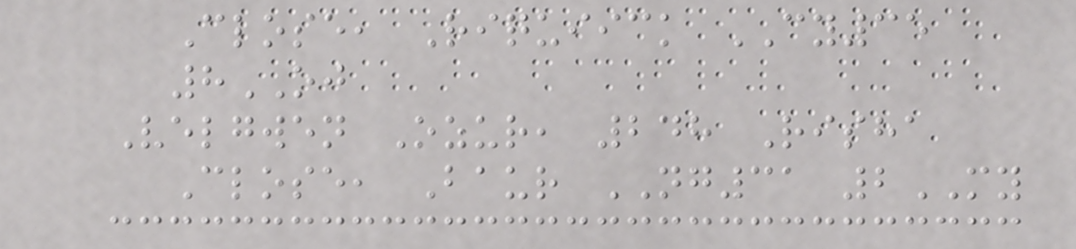Close, Riquiick CY35
8OJ
Velgwen Ozur, 248 Risha
Close, Baur NG31 2MY
